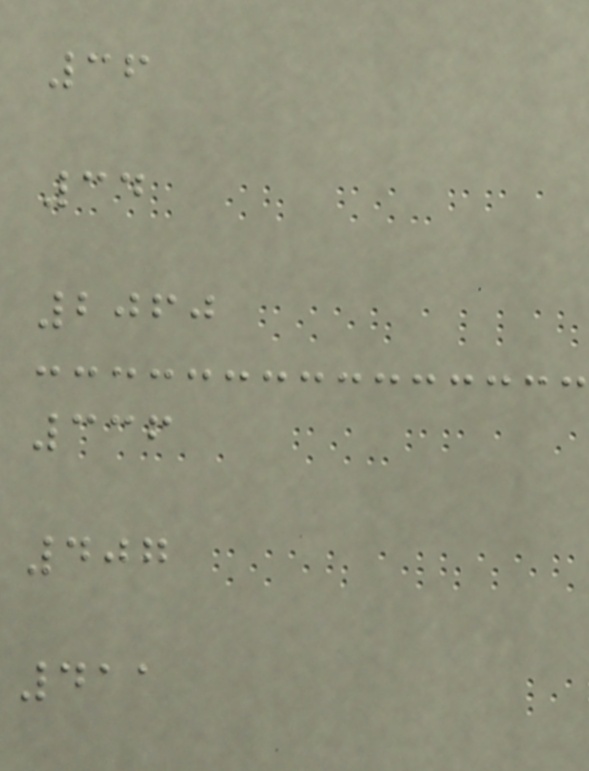36
34
2060
336
407
411
